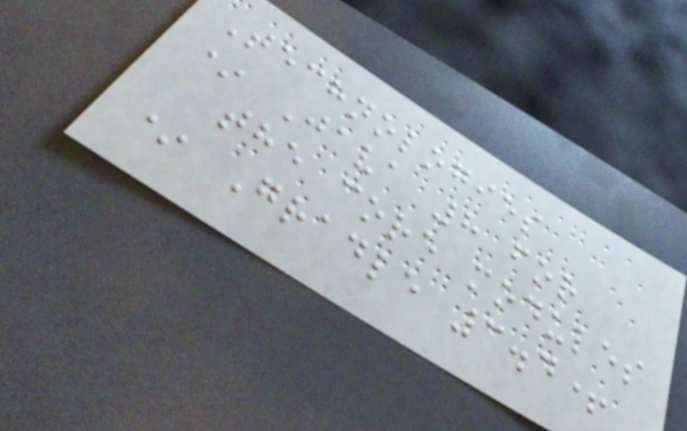Technologies
* Java 8 for
the core modules
* Gradle 3.4+
